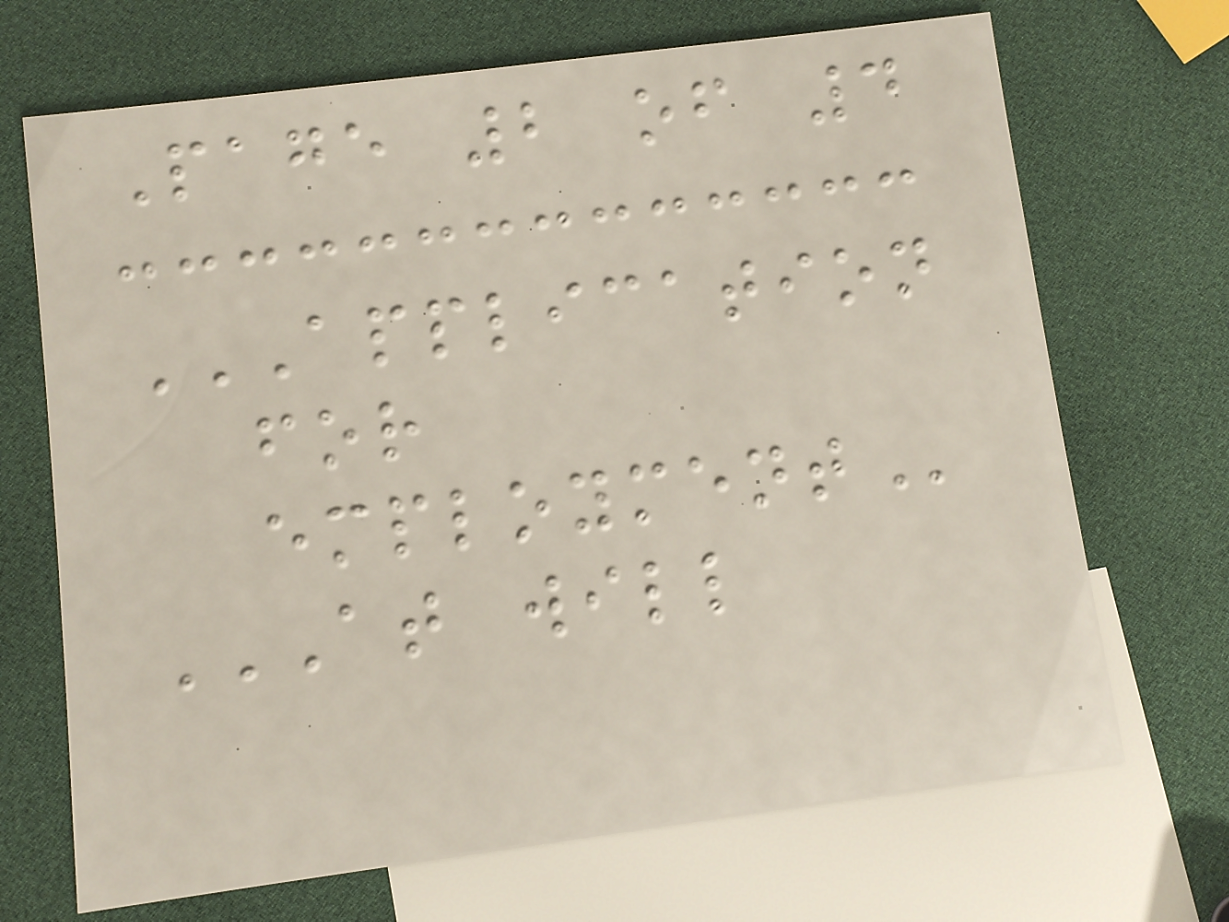Page 2 of 4
APPLICATION
FOR
EMPLOYMENT
AT WILL
